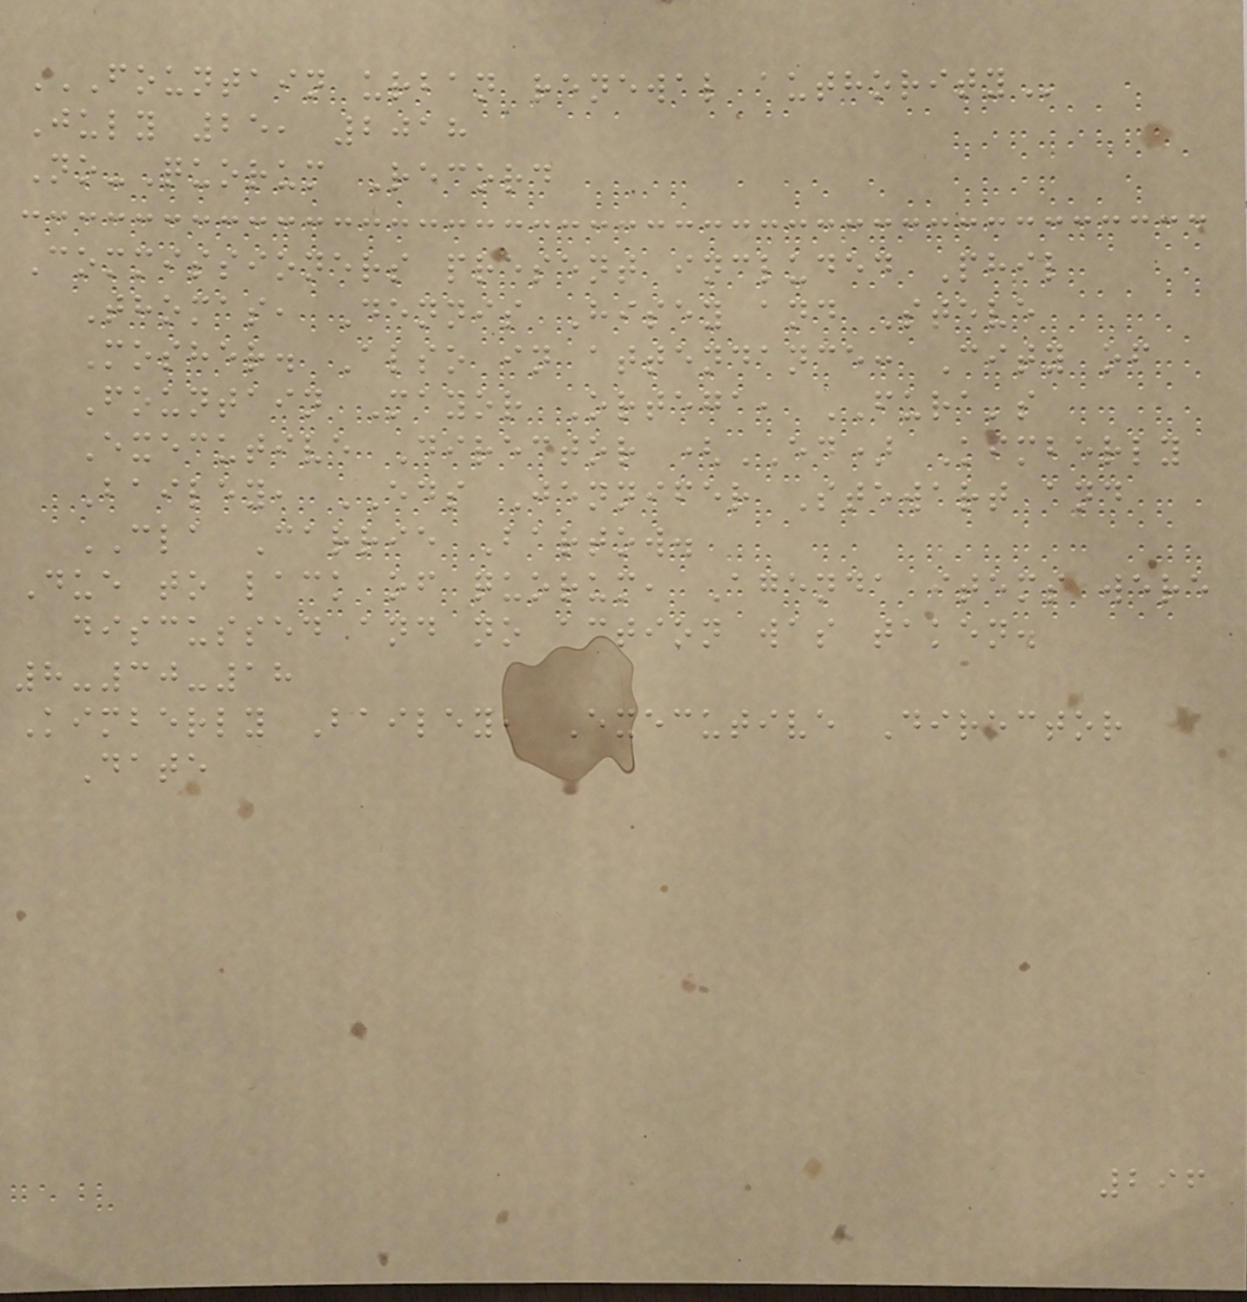FOUNTAIN URBAN RENEWAL AUTHORITY
July 25, 2018
No-Quorum Record
Commissioners present included Phil
Thomas, Dennis Hisey and Steve
Mosher. Also in attendance: City of
Fountain Mayor Ortega, FURA's
Executive Director (ED) Kimberly
Bailey, EDS Jennifer Stewart and
CLA Carrie Bartow.
Due to lack of quorum, Agenda items were
discussed and no action was taken.
8-30-18
Kimberly Bailey, Executive Director
Date
296
